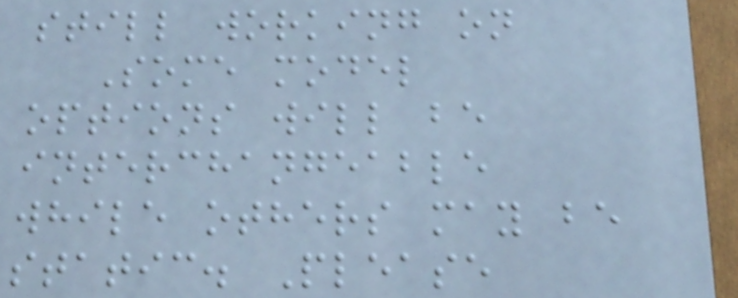still working on
Some model
options will be
interchangeable
while others may be
static. Please
